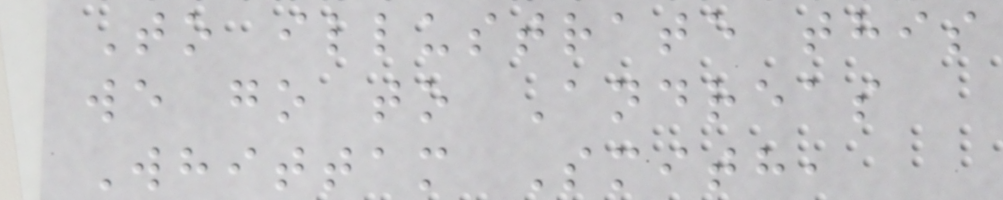To illustrate this
we go to Andreas
Whittam Smith,
